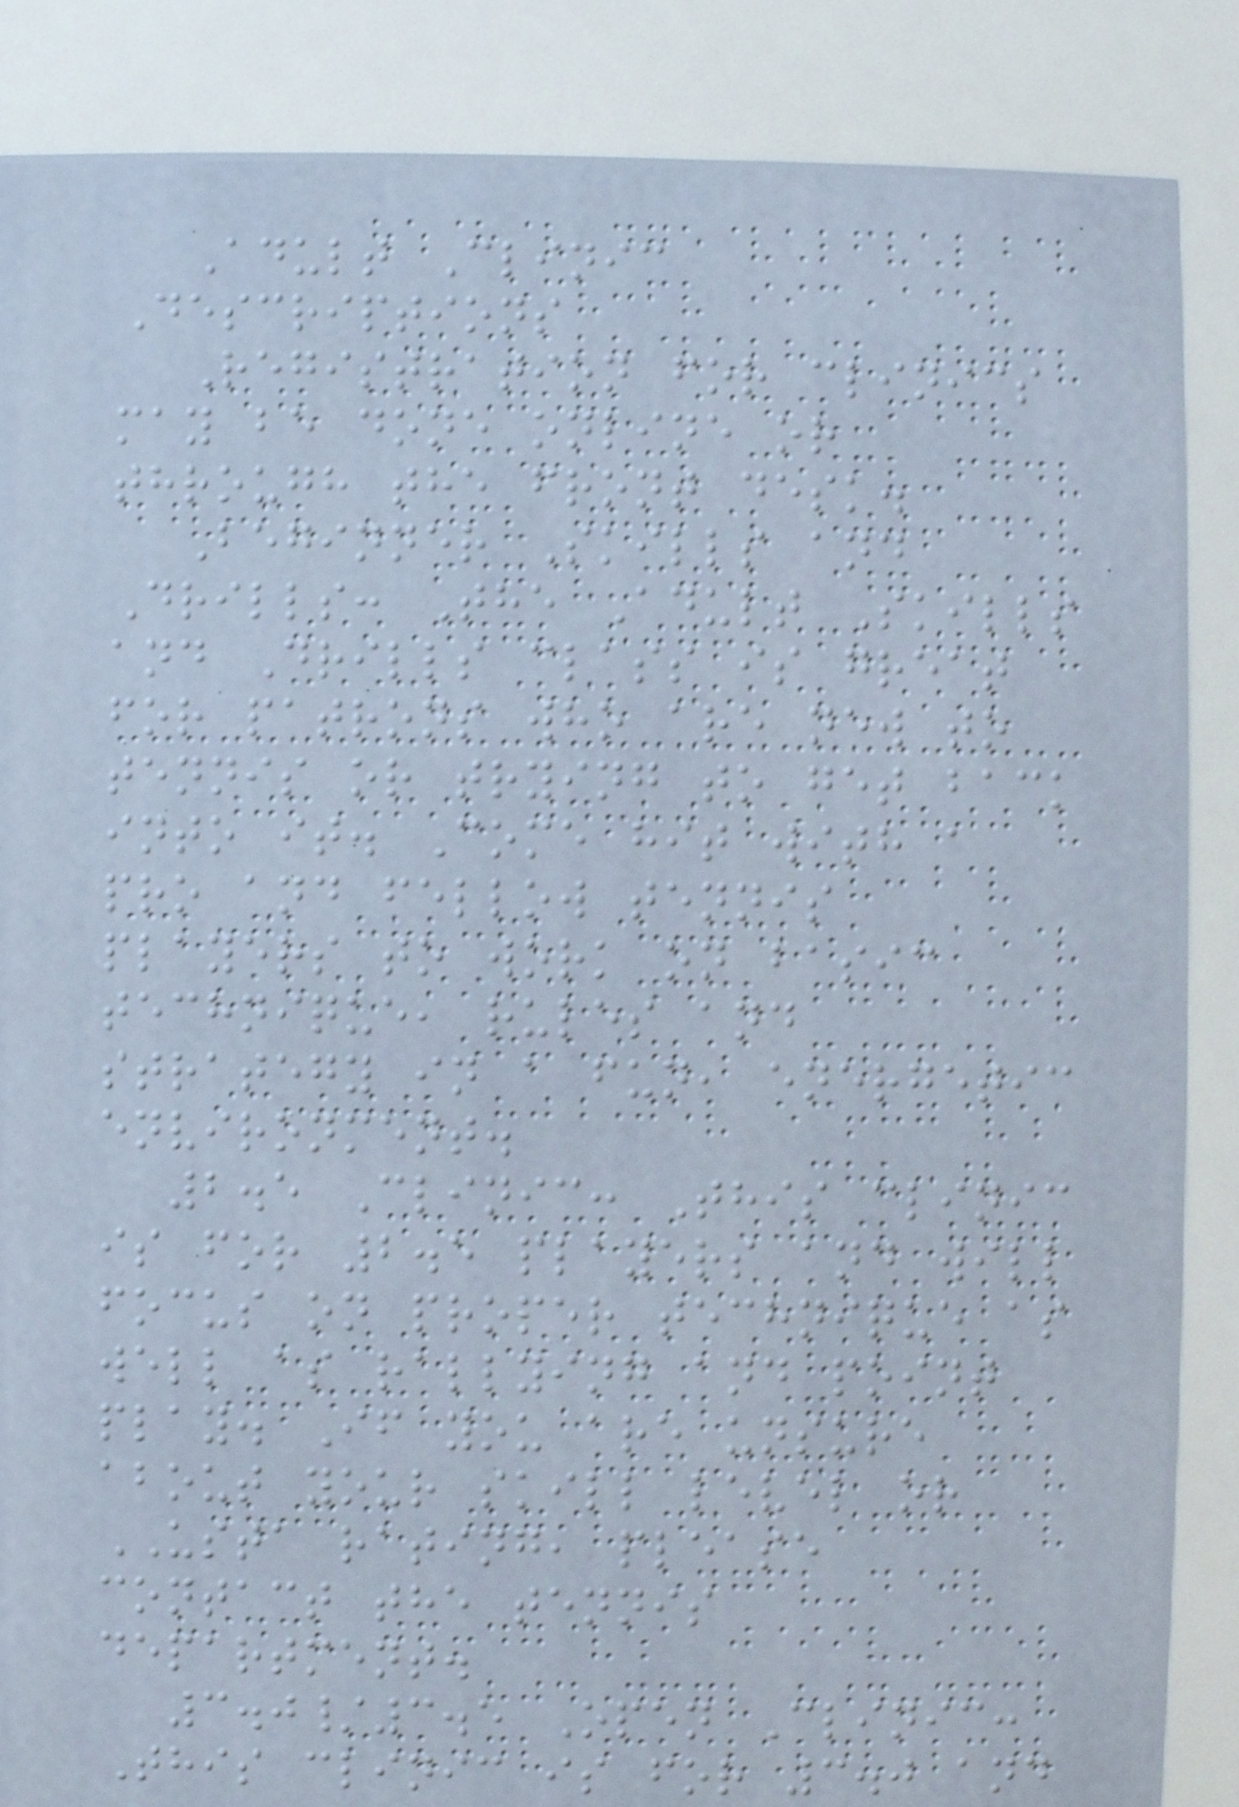Adult Clinic
Descriptions
Registration for clinics
may be done online or
through the front desk.
Beginner Skills and
Drills: The Adult Skills
and Drills class is great
for patrons who are new to
tennis or trying to get back
into it. Come hit with a
pro and fellow tennis
players to work on basic
technique, rules and
strategy in a fun, energetic
environment.
2.5 Clinic: This clinic
is for 2.5 players and will
focus on proper technique as
well as rallying and point
play. If you are unsure
about your skill level or
USTA rating, please
contact the tennis
department.
3.0/3.5 Open Clinic:
This clinic is for 3.0 and
